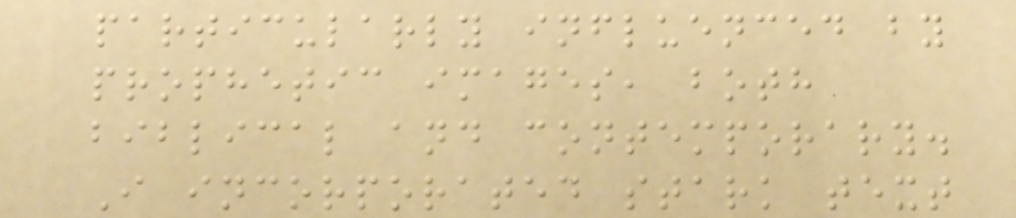particularly influenced by
prophetic images, both
biblical and contemporary.
I incorporated stark text
